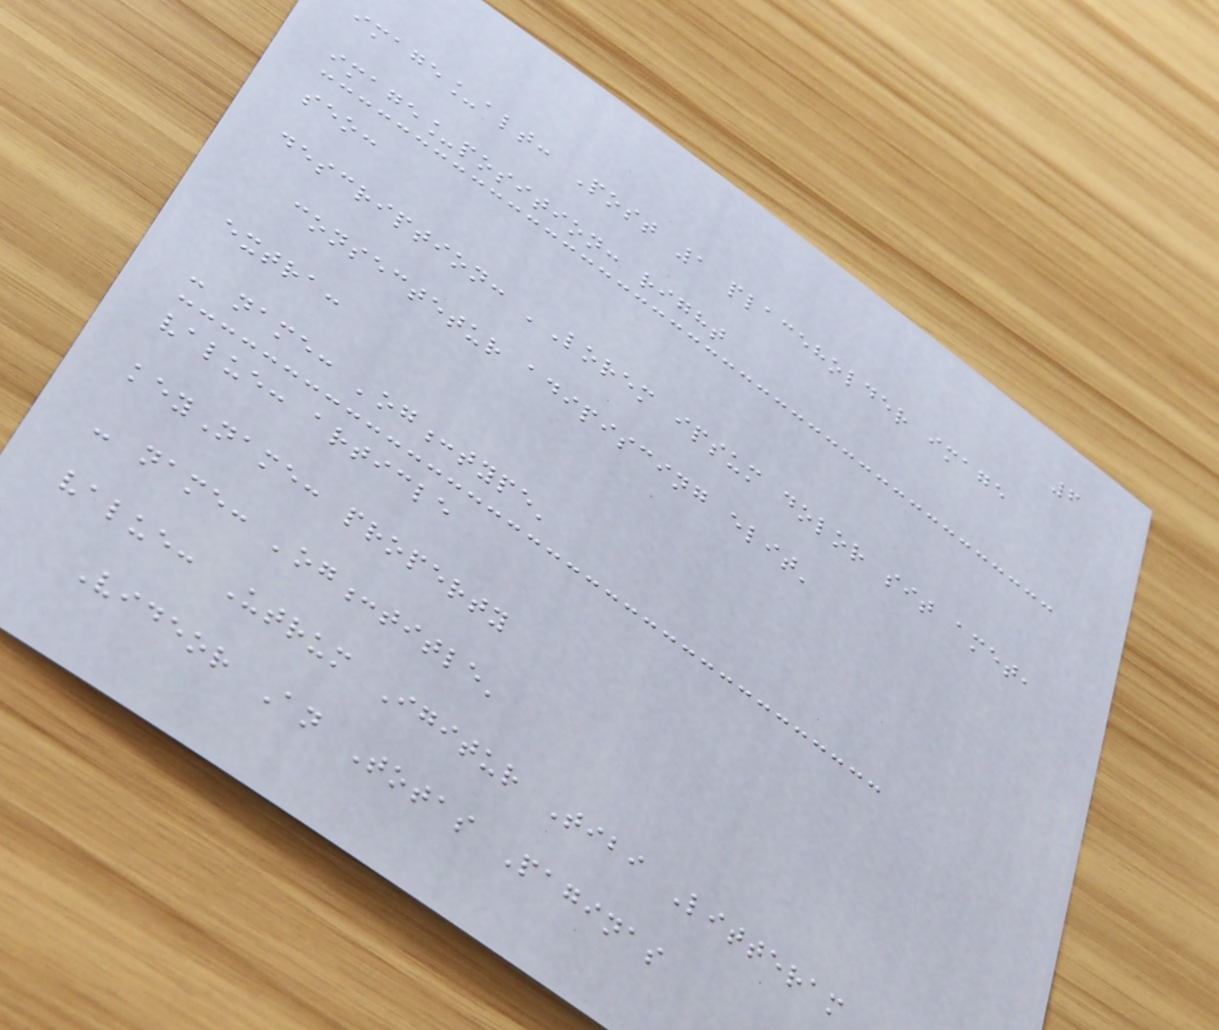6
image_alt: Post 1 placeholder image
image_position: right
seo:
description: 'Lorem ipsum dolor sit amet,
consectetur adipiscing elit'
extra:
- name: 'og:type'
value: article
keyName: property
- name: 'og:title'
value: Utrum Igitur Tibi Litteram
Videor An Totas Paginas
